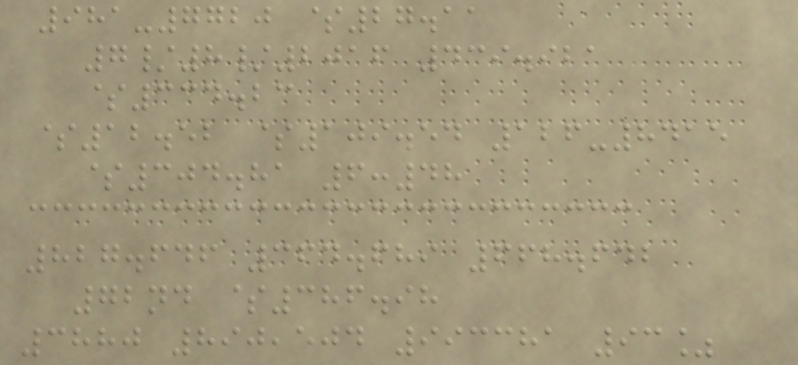981-7720 $27.11
7/8/2016 439.921
$334.23
$12.52 $109.54 126-8415
$304.81 6:48
827.646 364.689 668.642
72nd $386.98
3880 890,504 993381 93%
